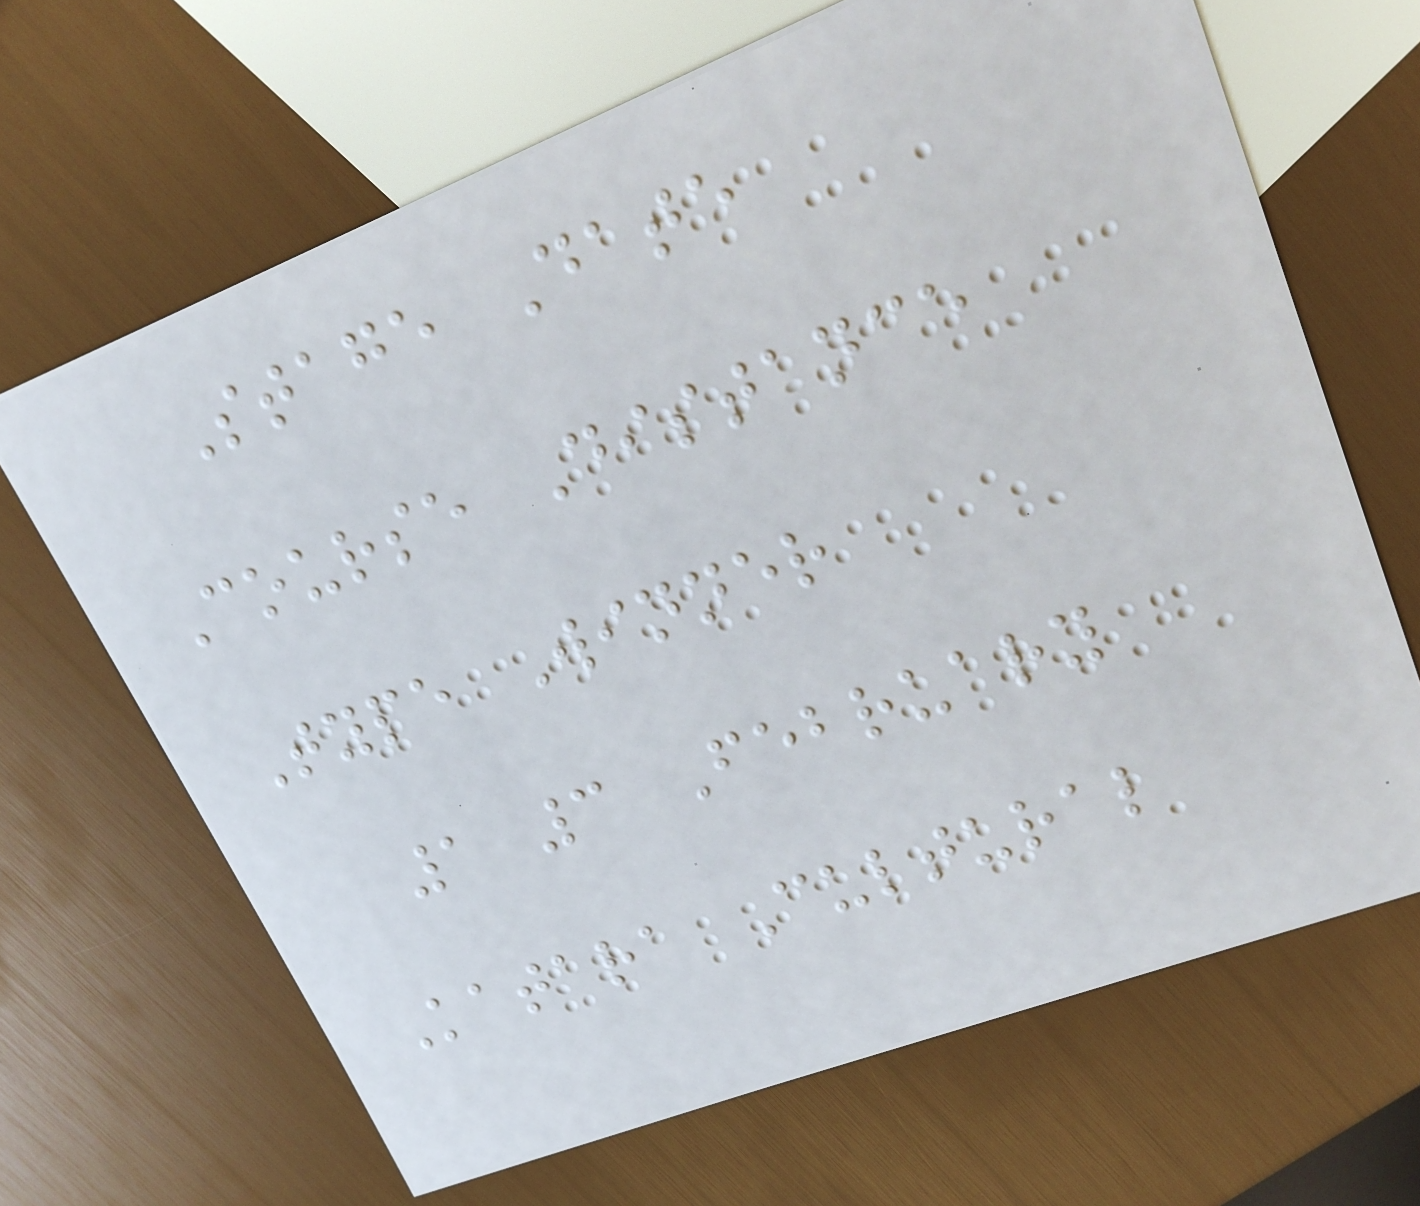Stage Date
Course Distance
Type Winner
1 3 February
Katara Cultural
